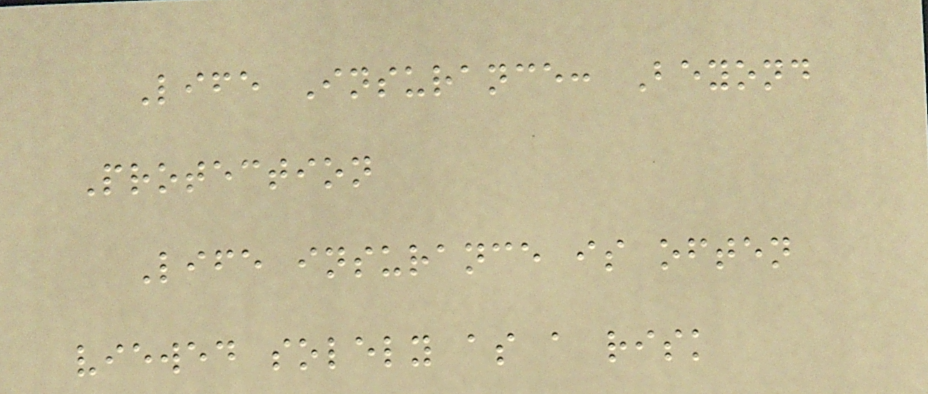Life Insurance: Beyond
Protection
Life insurance is often
viewed solely as a risk
